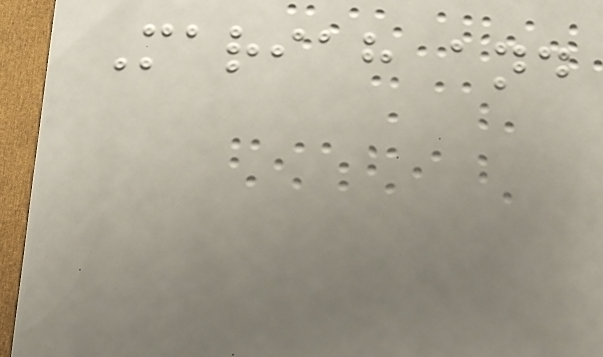Mariah and
